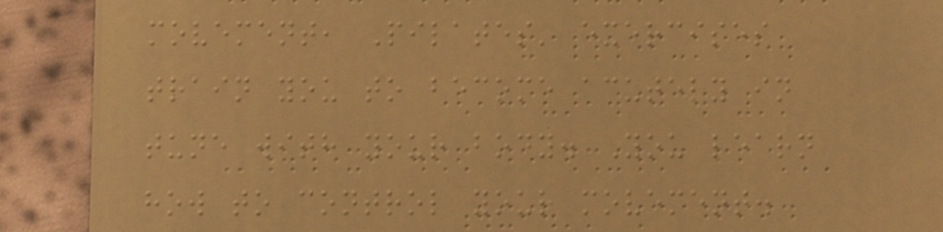movement, Pilates' exercises
train you to become acutely in
tune with your body. You learn
how to control your movement.
